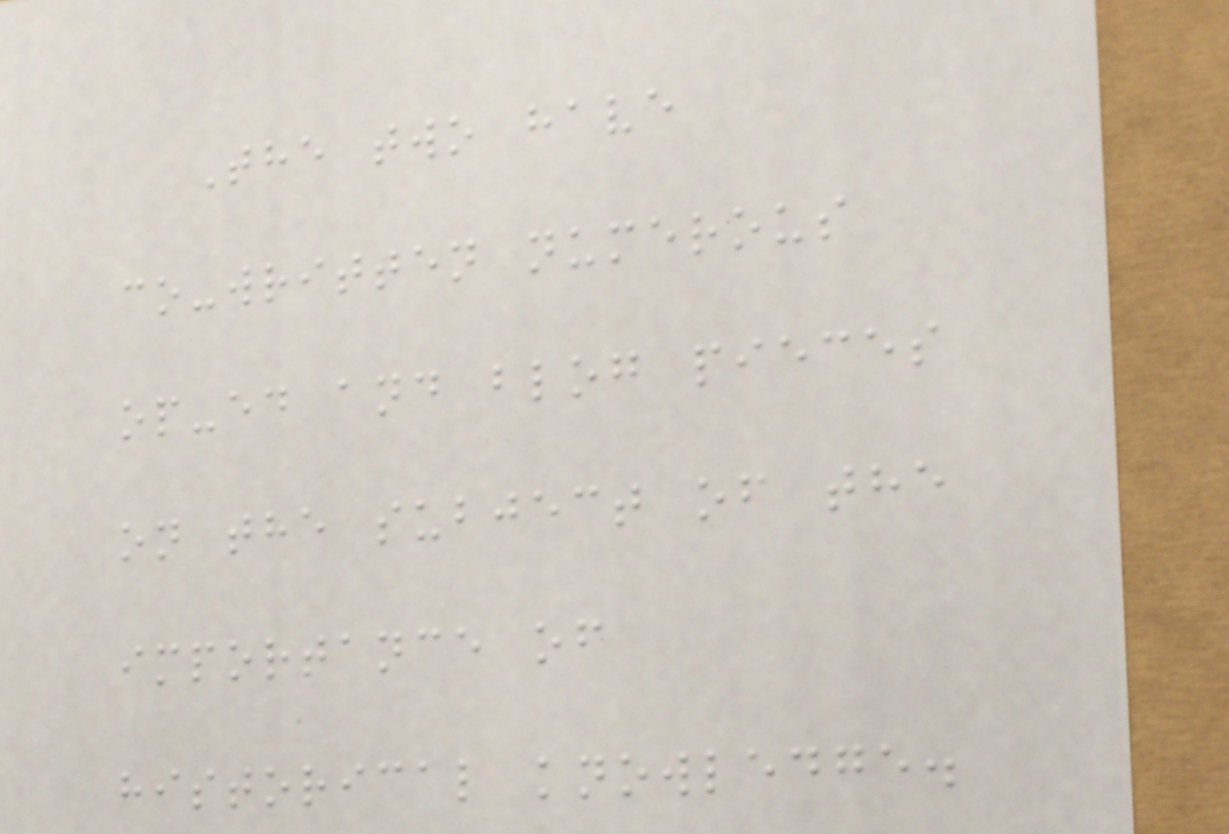The two have
co-written numerous
op-ed and blog pieces
on the subject of the
importance of
historical knowledge.
